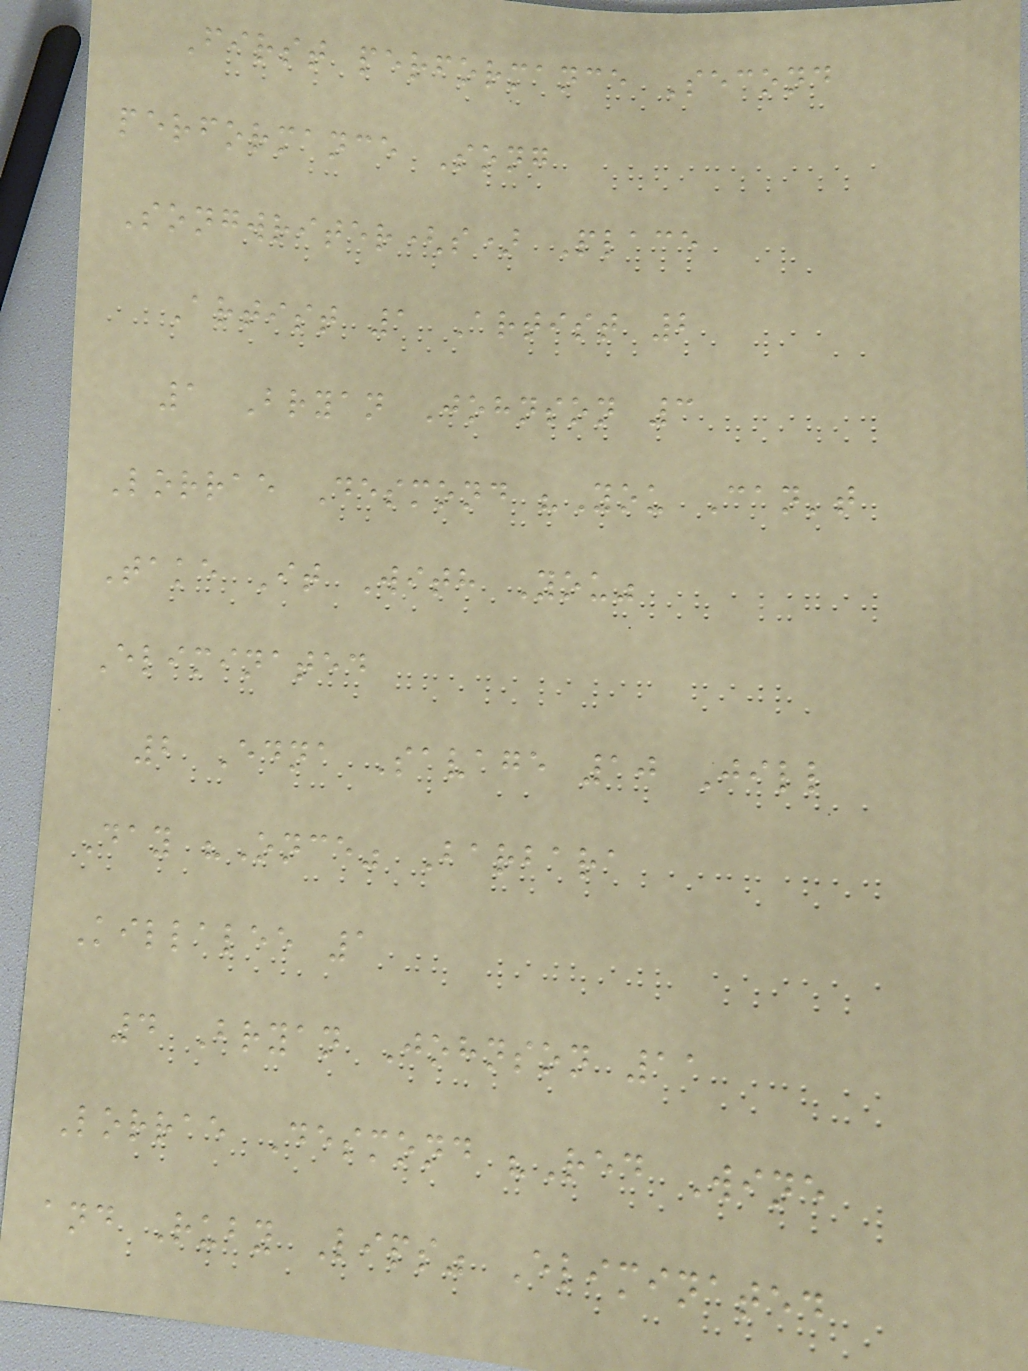First performance Second
performance Song
Songwriter(s) Place
Artist 1 Artist 2
1 Bryan Johnson 3
Lorrae Desmond "You Can't
Take It With You"
Eliminated
2 Edna Savage 10 Jill
Day "Once" Barbara
Killalee 1
4 Bryan Johnson 11
Lorrae Desmond "Red Wine
and Ruby Lips" Eliminated
